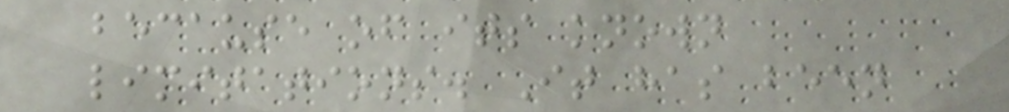because of its known
limitations. It has been
